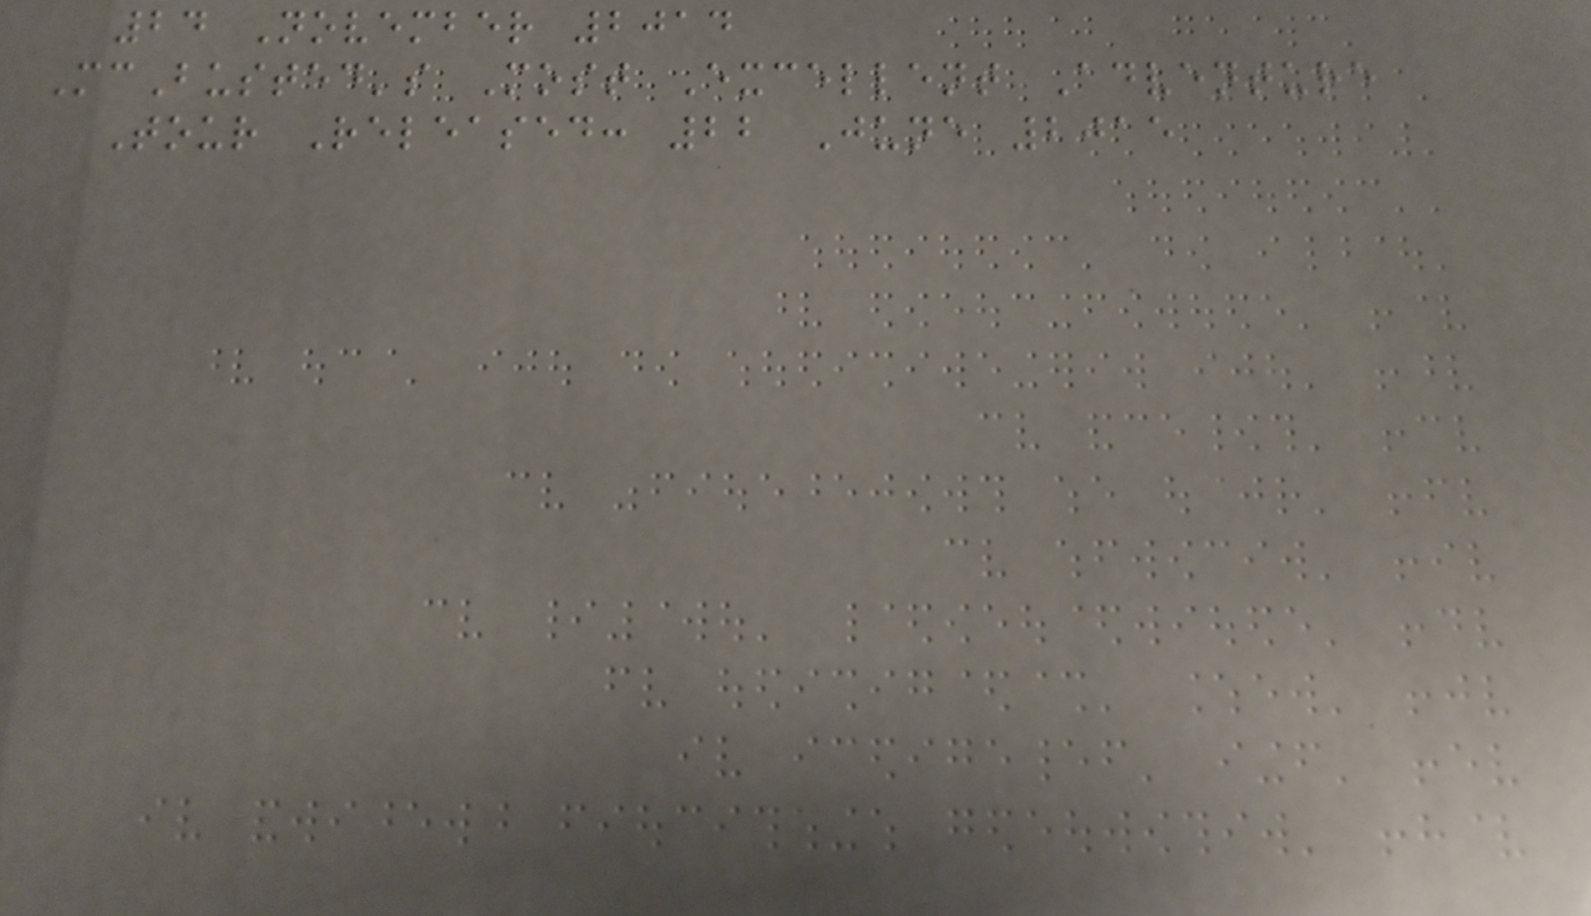24 November 2014
McBusted's Most Excellent Adventure
Tour Released: 22 June 2015
